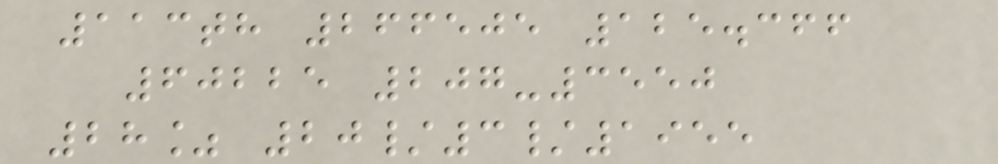113th 266505 125.366
60225 207-3550
28% 20/3/1955
